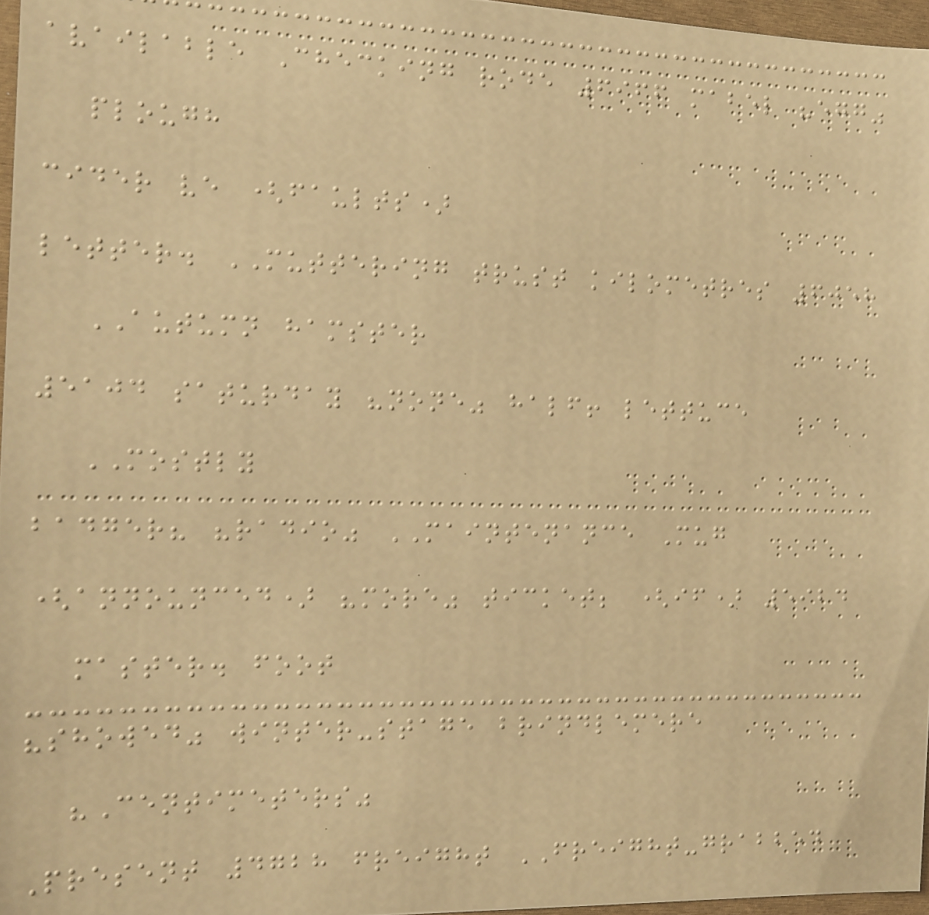available Checking rode 6966 mabel "egg"
plough
cider ve (faults)
letter. MUTTERING trust kilometres 6058
AUTUMN hamster
5104 saturday "none" half! lettuce
MOSTLY
badger? "radio" MAINTENANCE Mug
(announced) "more" ticket; (if) 5924
master. foot
"showed" winter-stage brindlemere
"Centimeters"
Present 4728 freight FREIGHT-grabbed
